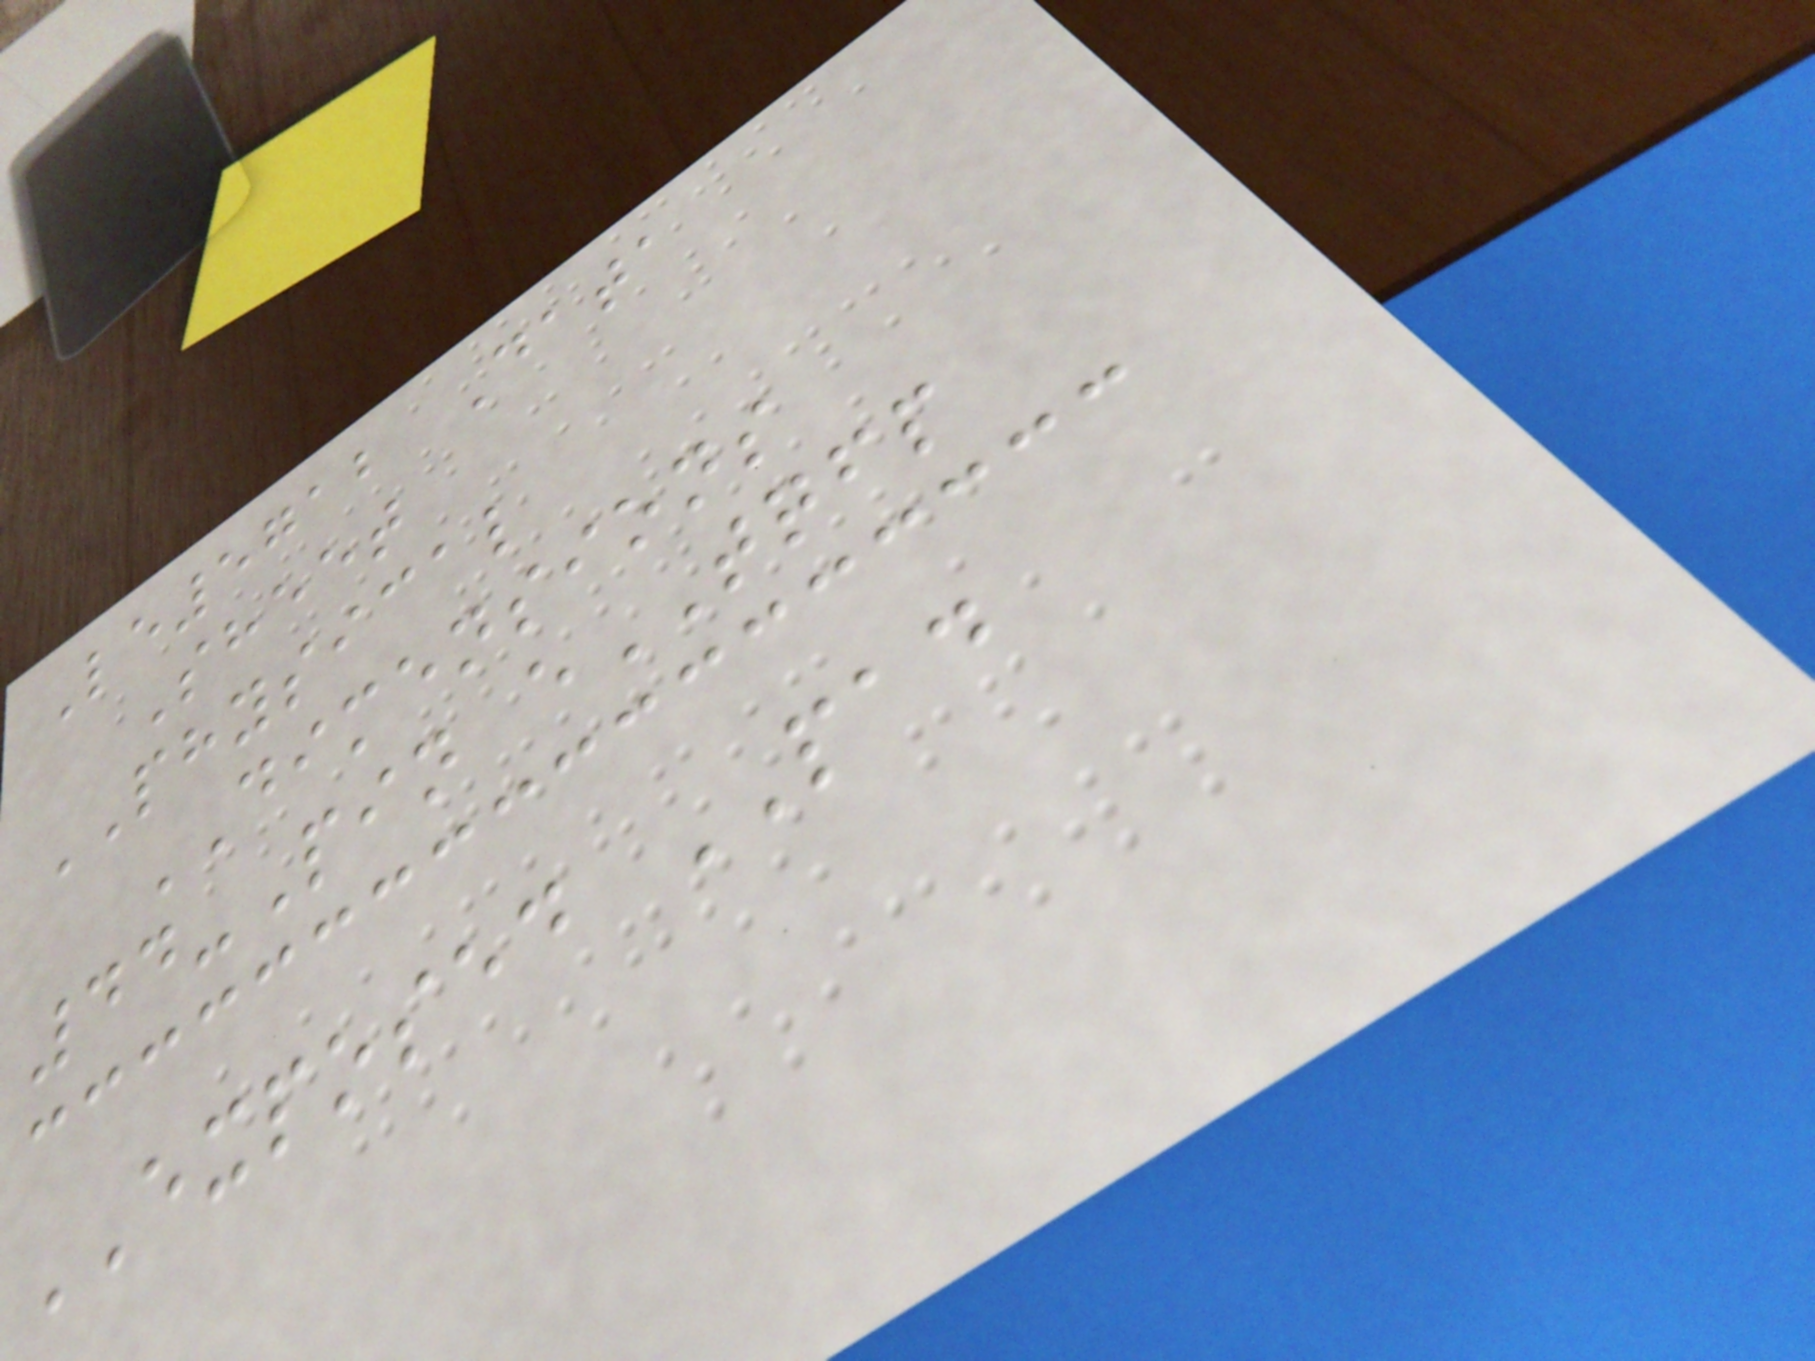Le5712 Data
Sheet
PHYSICAL
DIMENSIONS
44-Pin eTQFP
EXPOSED PAD
